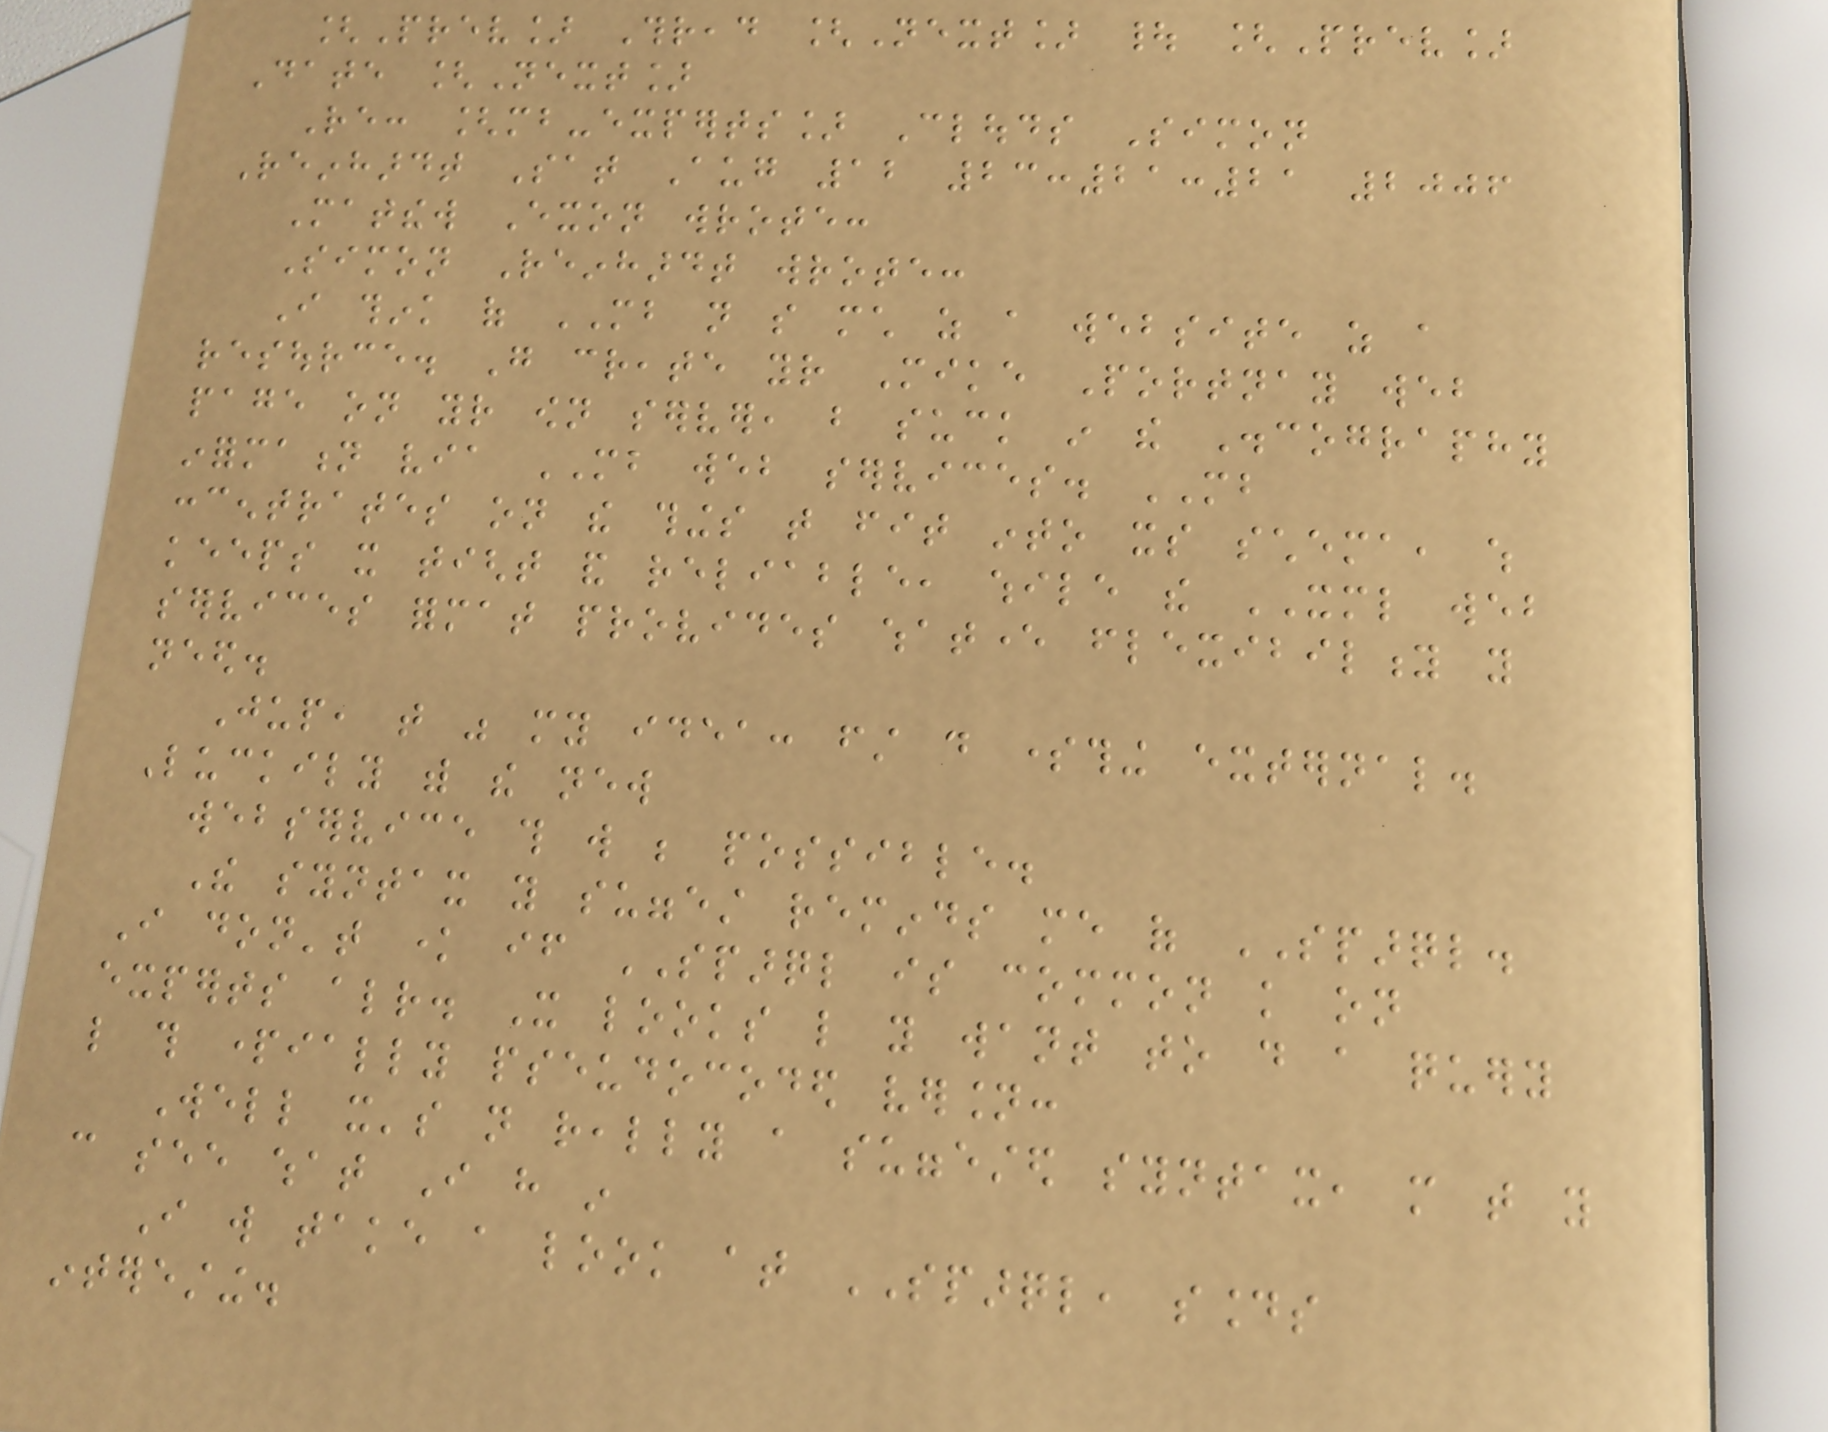[Prev] Thread [Next] | [Prev]
Date [Next]
Re: [mb-experts] Clouds Simon
Reinhardt Sat Aug 12 23:21:21 2006
Matthew Exon wrote:
Simon Reinhardt wrote:
I think of MB not so much as a website as a
resource. Go create your Mike Portnay web
page on your own server, but suck in the Discography
information via MB web services. MB
concentrates on the things that fit into its schema, which
keeps it tight and reliable, while the XML web
services format provides whatever flexibility you
need.
Jup, that was my idea: first do something external.
Luckily with the new
webservice this will be possible.
The syntax you suggest reminds me of SPARQL.
I don't know if SPARQL is common knowledge on
experts already. It looks like you want to do a query
like this partially pseudocoded version:
Well it's not really a suggested syntax, more that you
can see what I have in
I will take a look at SPARQL, sounds
interesting.
